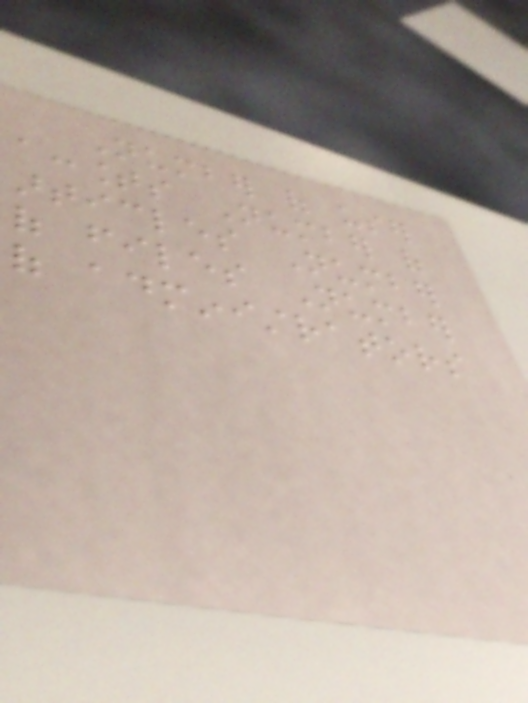Number of user
accounts Number of
articles Number
of files Number
of administrators
